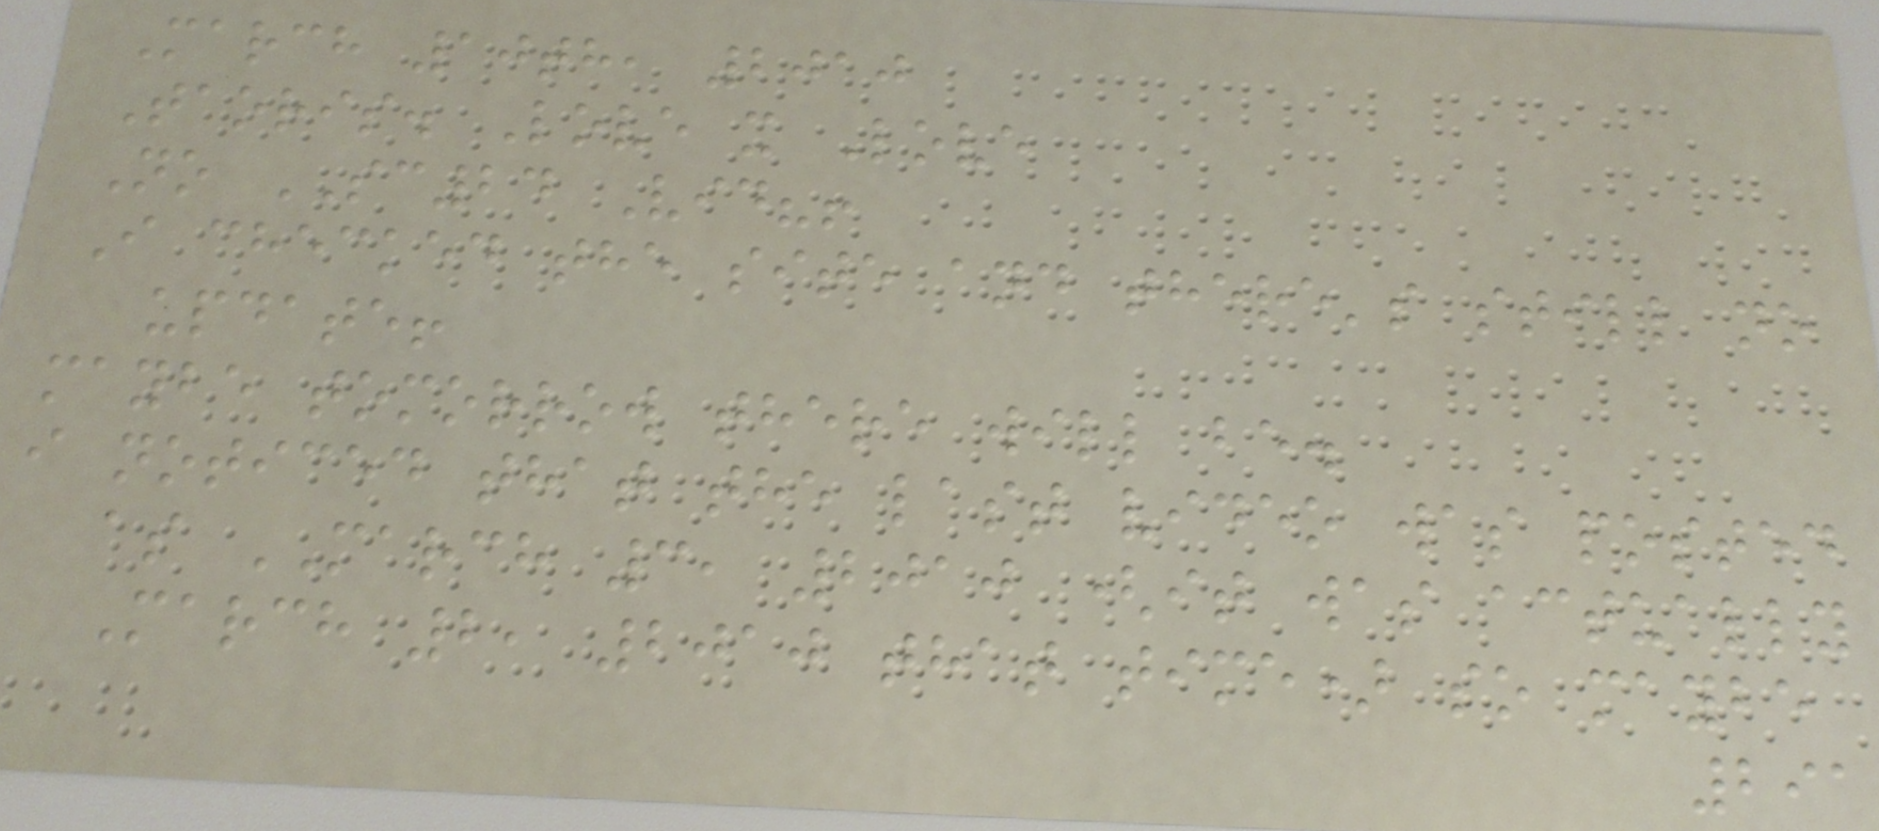March 10th, 2010
Taoris. Love x Love
No SC24 Vid?!
I checked the site and there's still no
update!
maybe tomorrow there will be.
i noticed that the last video was posted
as MARCH 3, 2010 (it was actually
March 2, 2010 that time) so maybe
291
